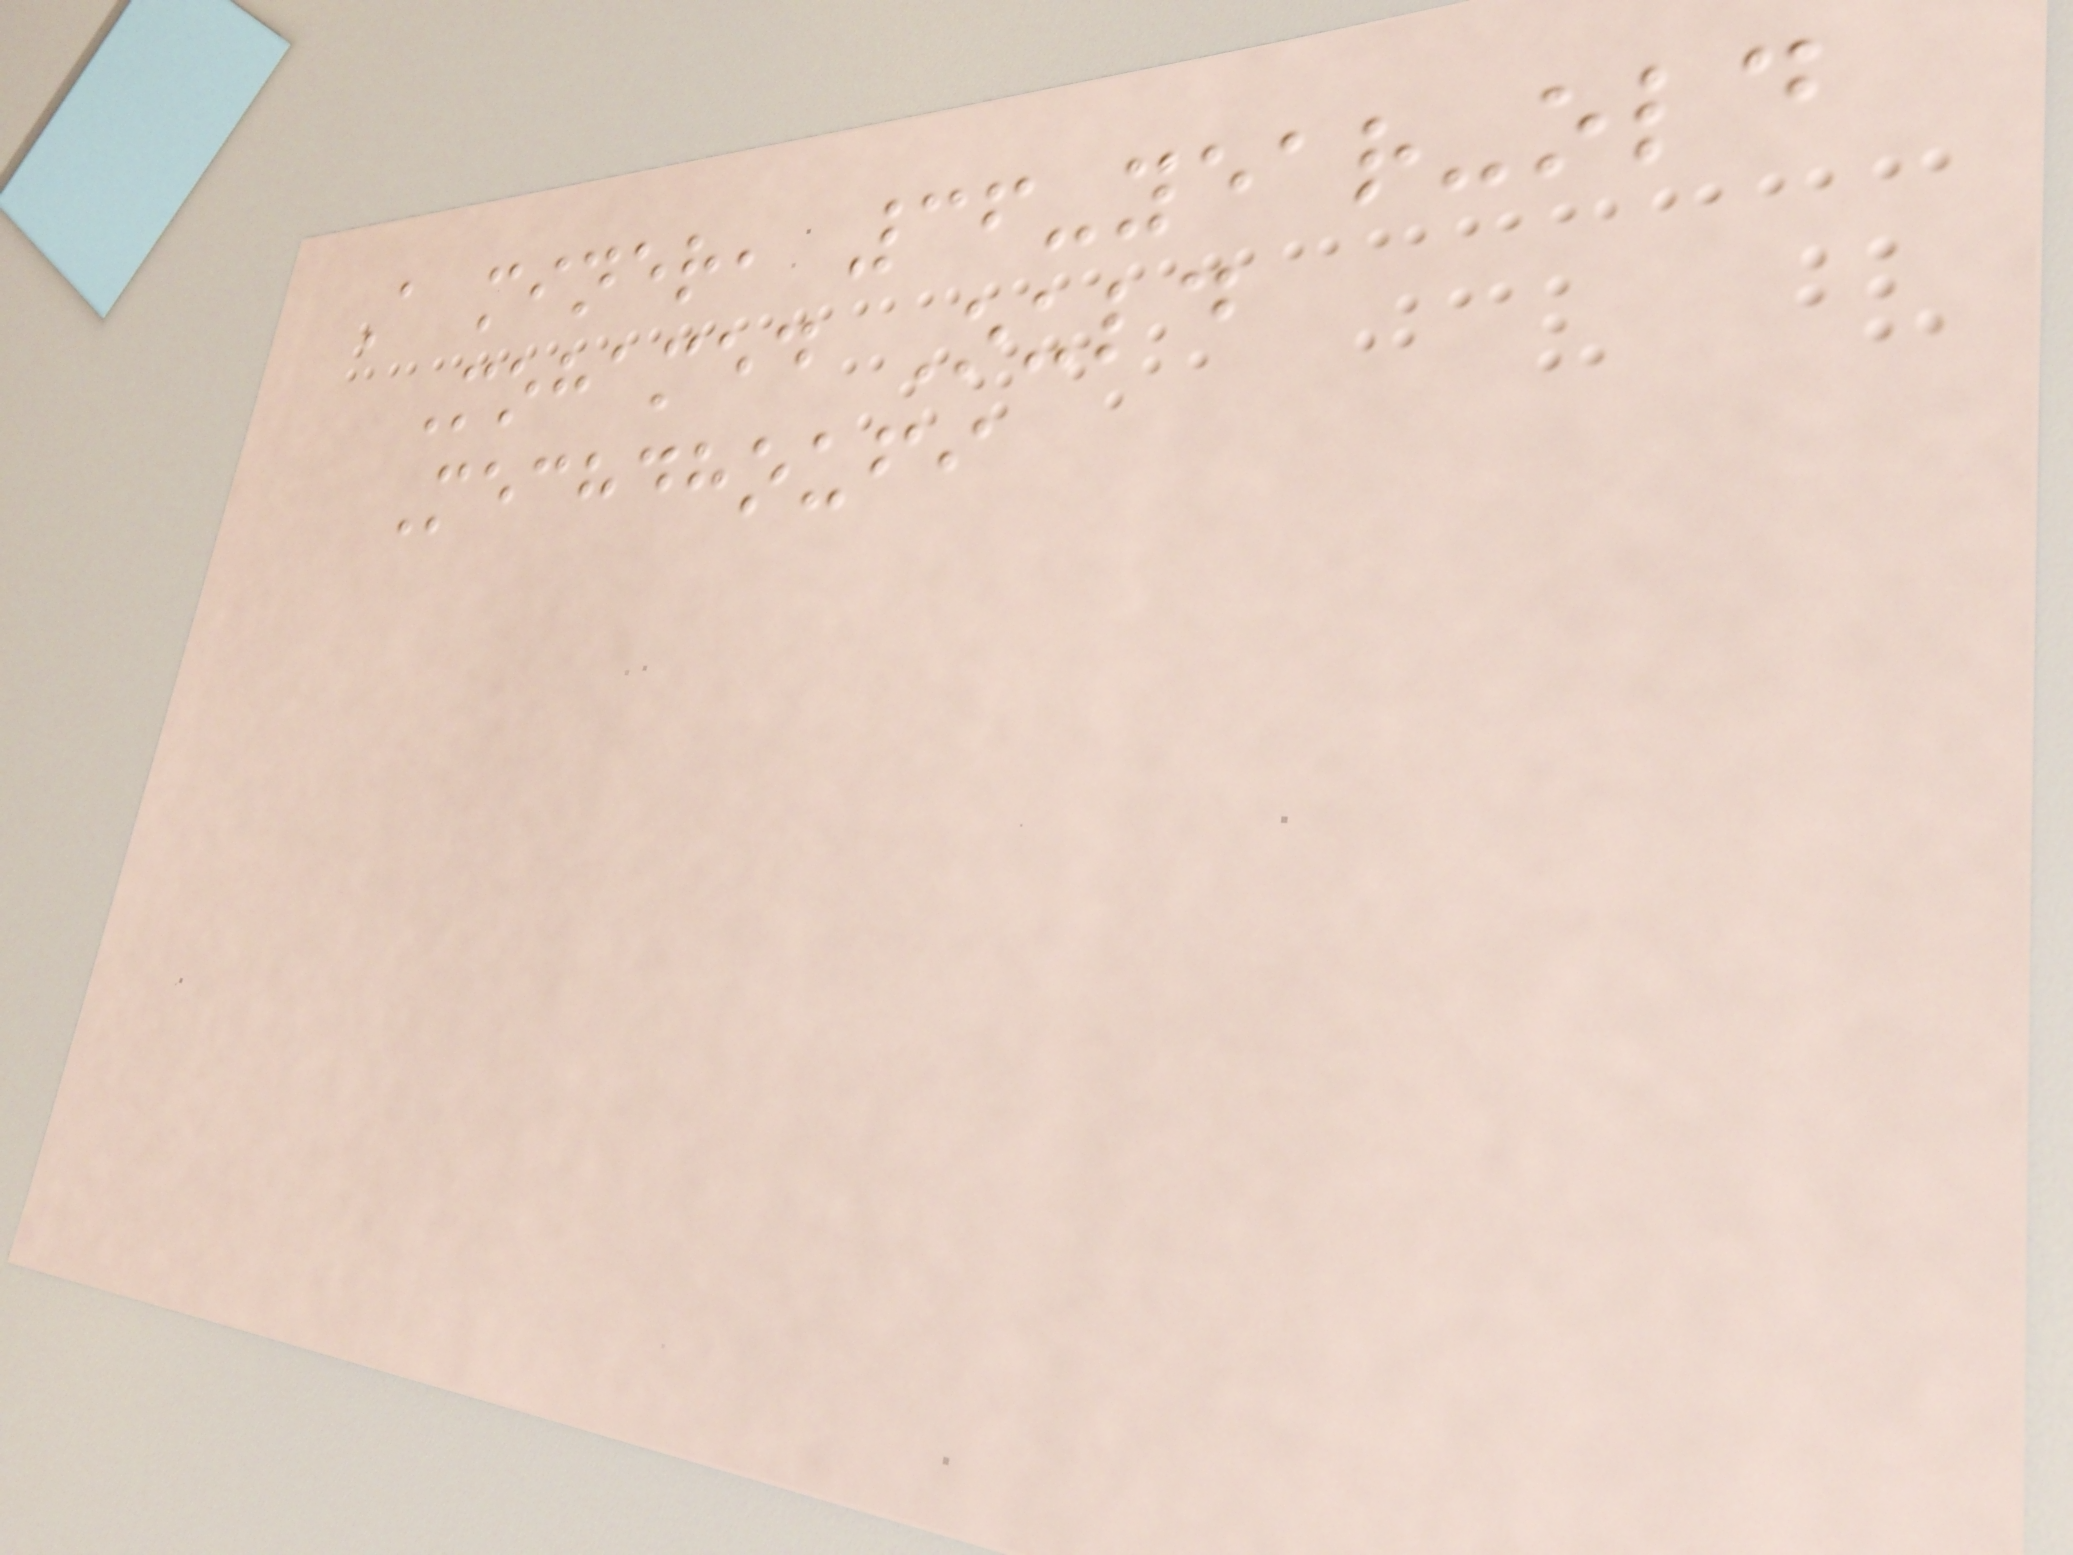A miner, 36-year-old
Mohamed Ould
Mechdhoufi
